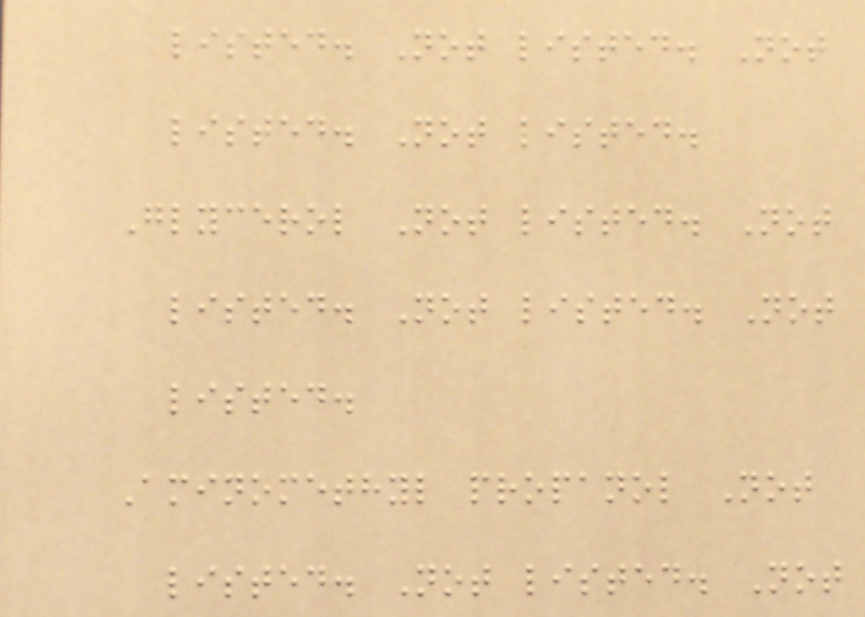listed. Not listed. Not
listed. Not listed.
Glycerol Not listed. Not
listed. Not listed. Not
listed.
Aminomethyl propanol Not
listed. Not listed. Not
